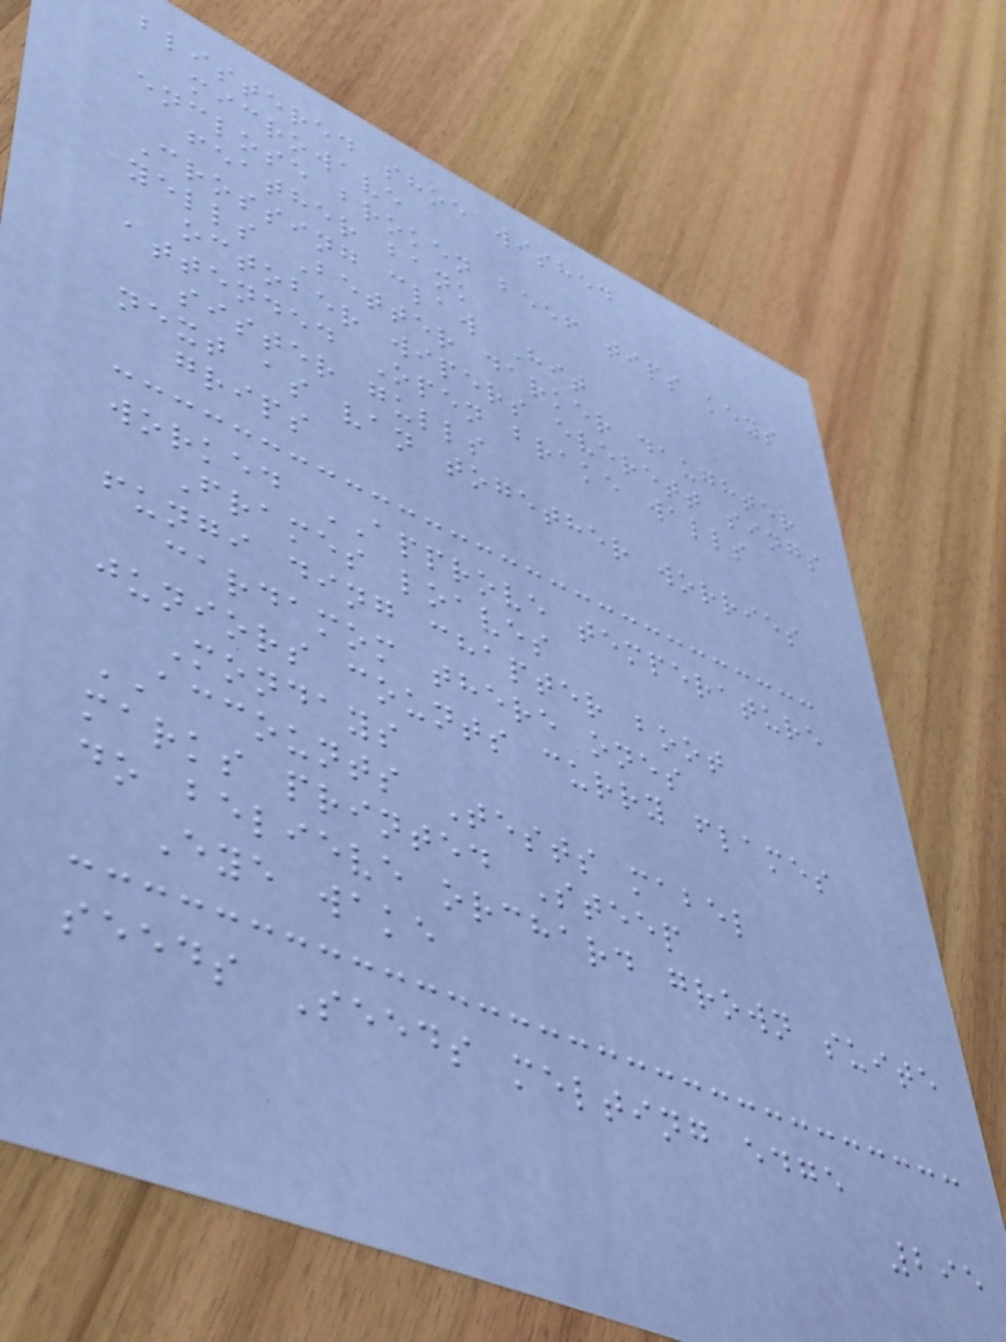blistered shoe wished
microwave
enclose broken beef tips keys
feather bank
Crossing claw Hit
yells Better darker daughter
october wipers everett sings
attended Open brake walls
sister gulls
next as van together worries
grips
worked APPROVE temperature
Frames loaves
fungi ding chapter boot
cardamom there ones
juniors counts curry flames
Mondays
ACCOUNTS Tests mabel
marks printed Steep
do believe orchard grown suite
Eye wake
seeds Seeds melting edge
295
